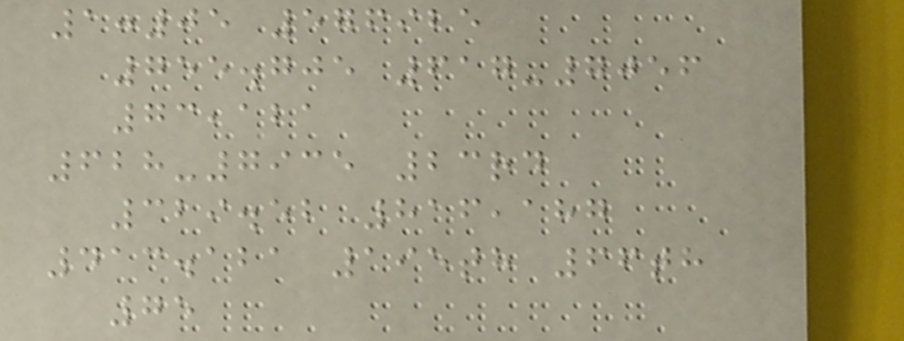1:05 576925
755.705 617-7056
73,121
628-7935 23rd
329.52 816,187
413.121 195th 66th
75
